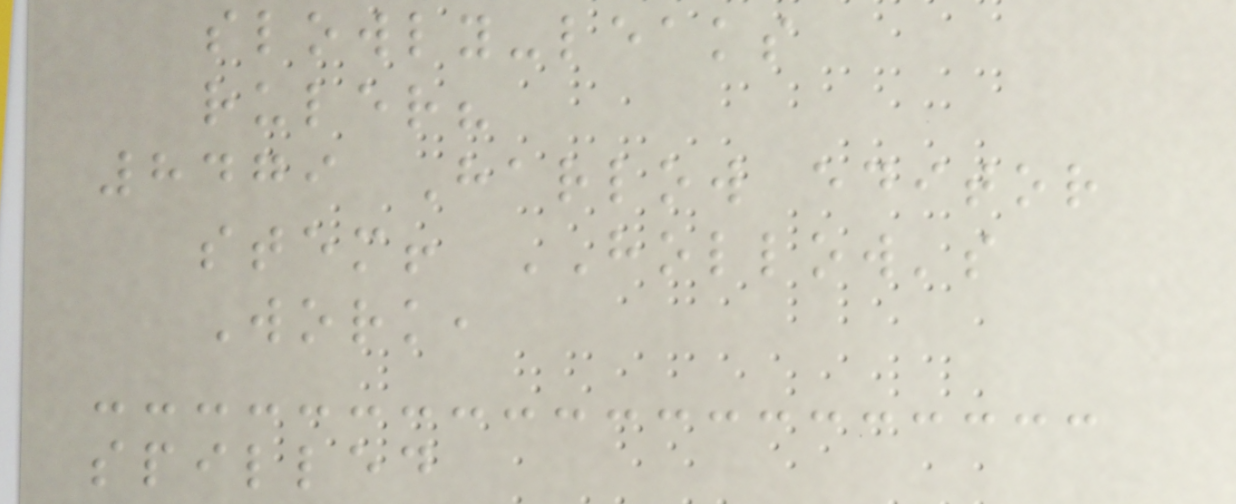slowly-leaks
ruler?
8479 Harlow editor
stem! HOLLOW's
Work,
spilled
